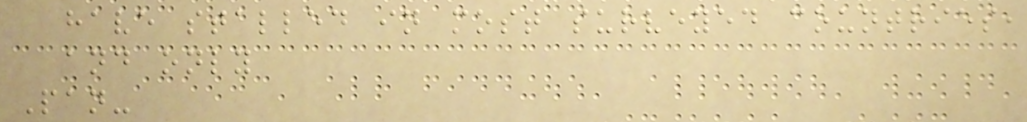have stalled in most surveyed countries,
and only
Pan-
